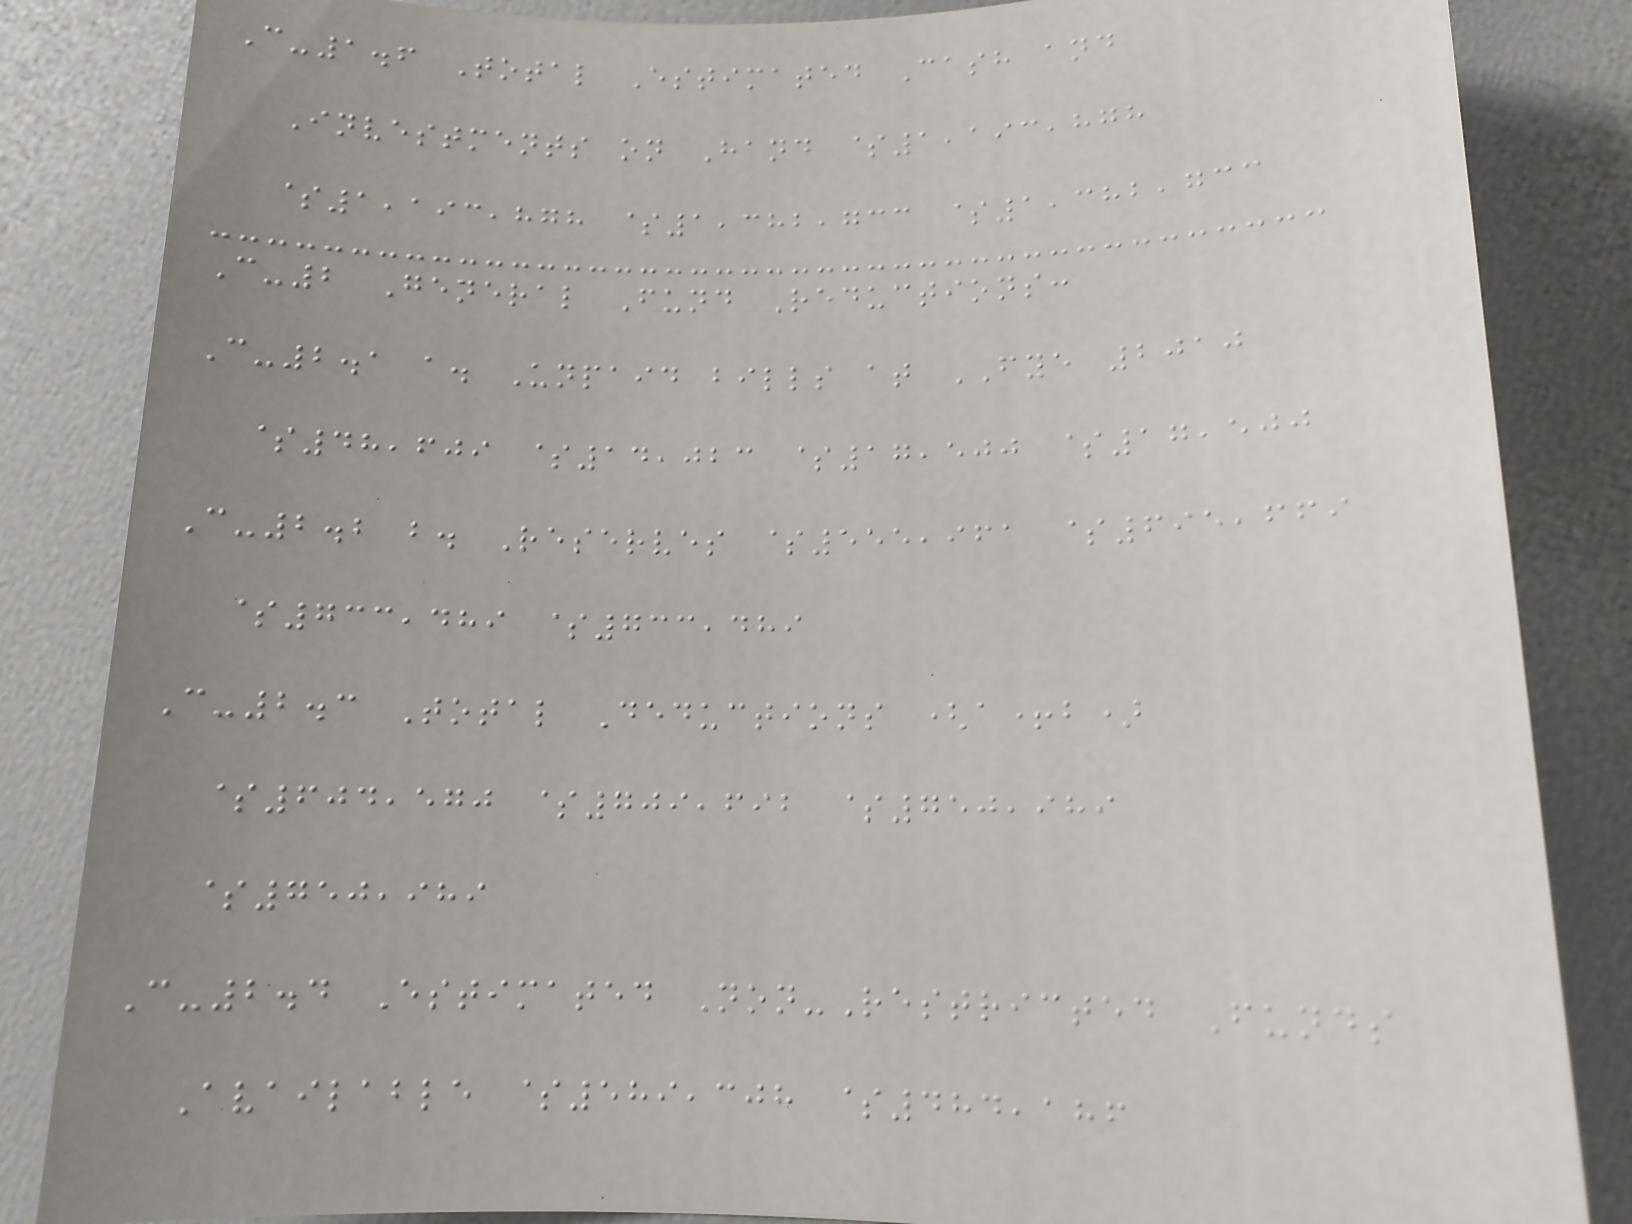C-1.6 Total Estimated Cash and
Investments on Hand $1,193,878
$1,193,878 $1,382,733 $1,382,733
C-2 General Fund Reductions:
C-2.1 a. Unpaid bills at FYE 2010
$48,609 $14,023 $17,500 $17,500
C-2.2 b. Reserves $555,961 $695,669
$733,489 $733,489
C-2.3 Total Deductions (a+b)
$604,570 $709,692 $750,989
$750,989
C-2.4 Estimated Non-Restricted Funds
Available $589,308 $484,186
